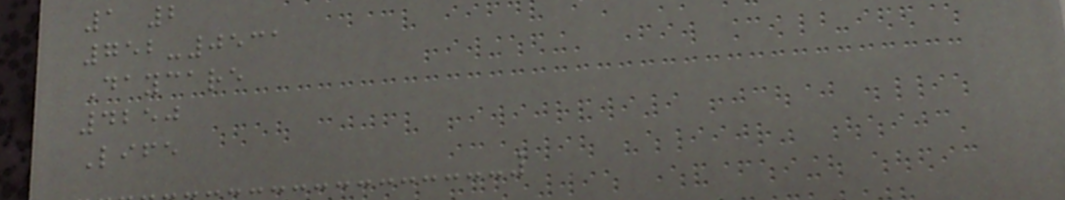1 2
752-0531
Daycare
4250
Life
